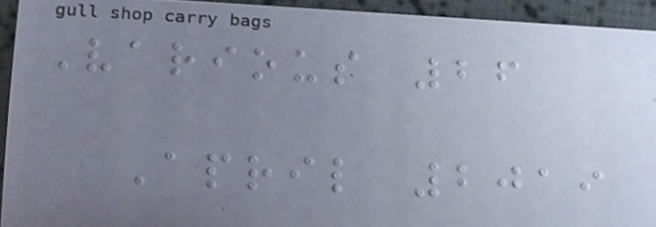Various 26
April 2019
